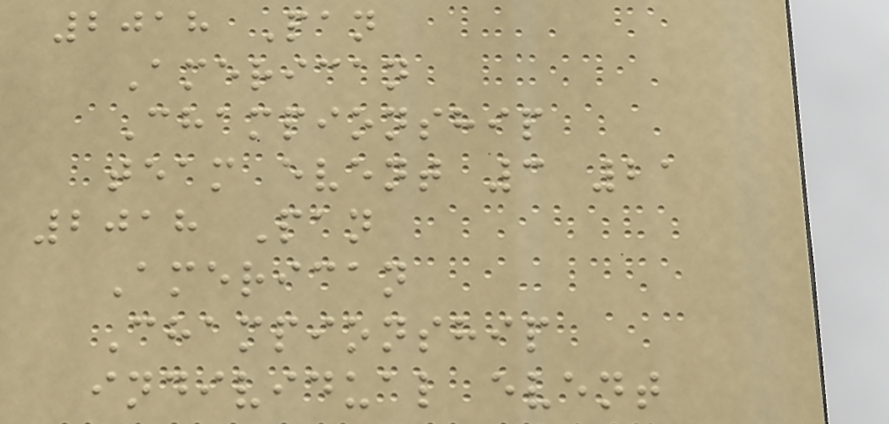2018 Pan
American
Championship
team event 3 21
2018 Pan
American
Championship
individual event
